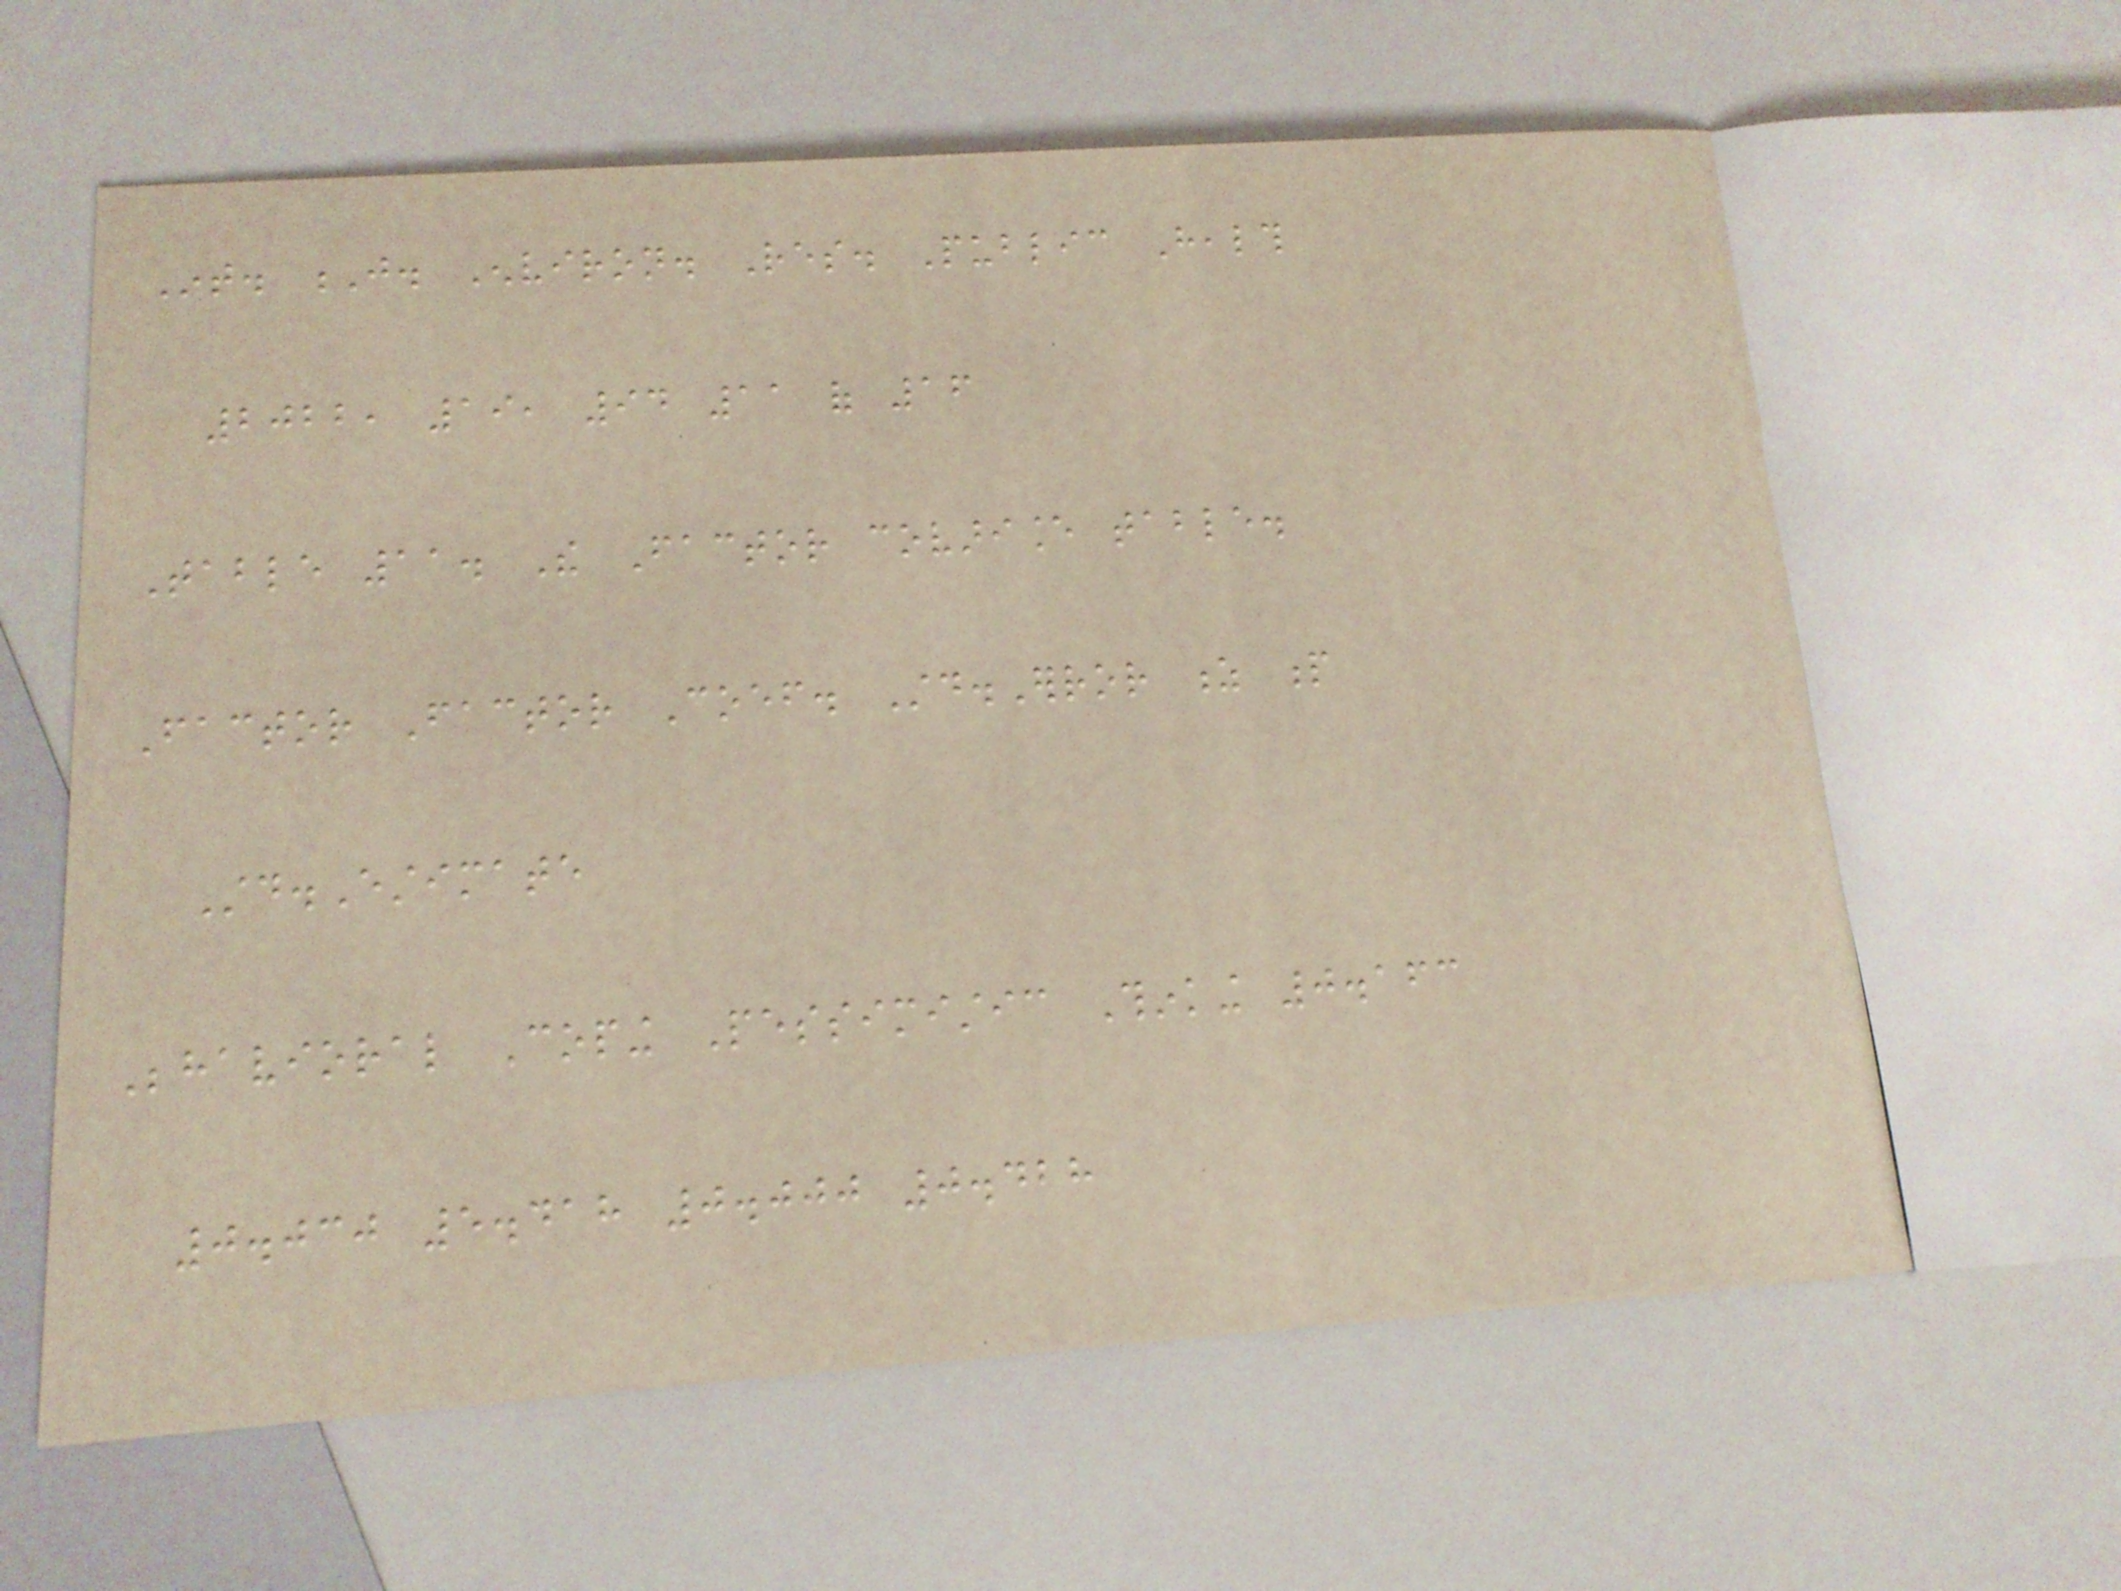Int. J. Environ. Res. Public Health
2022, 19, 94 11 of 16
Table 11. The Factor covariance table.
Factor Factor Coef. Std.Error z p
Std.Estimate
Behavioral Coping Pessimistic Thinking 0.163
0.030 5.418 0.000 0.428
